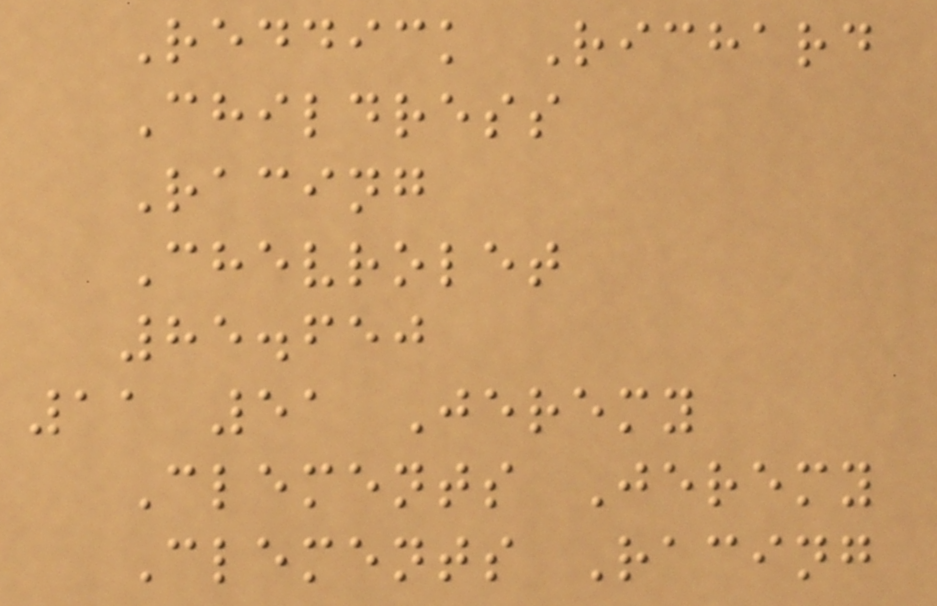Reddick Richard
Childress
Racing
Chevrolet
85.650
11 51 Jeremy
Clements Jeremy
Clements Racing
